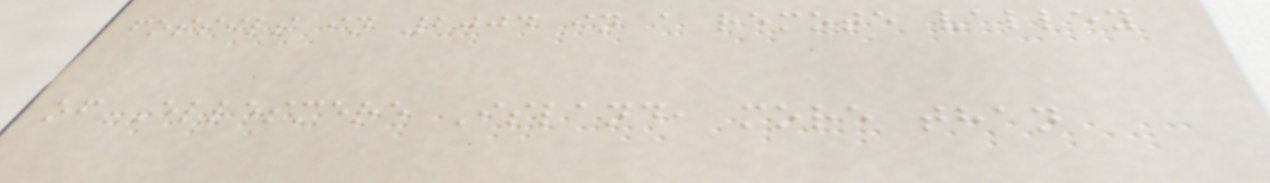fossils in 2004 in a remote valley
of Ellesmere Island, more than
